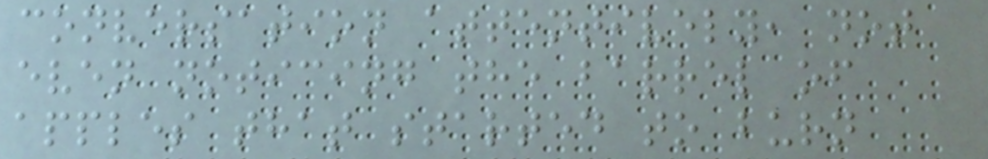conversation attentively, not
even noticing the barrel of
apples that started to burn
